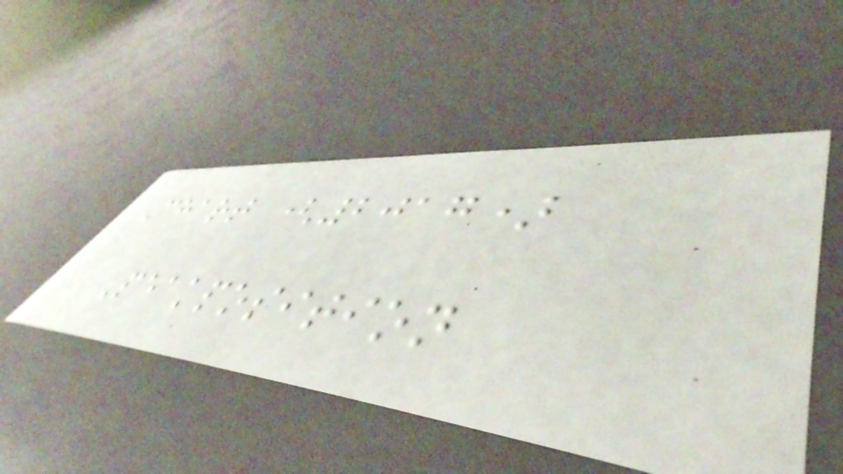Chart (2017)
Peakposition
